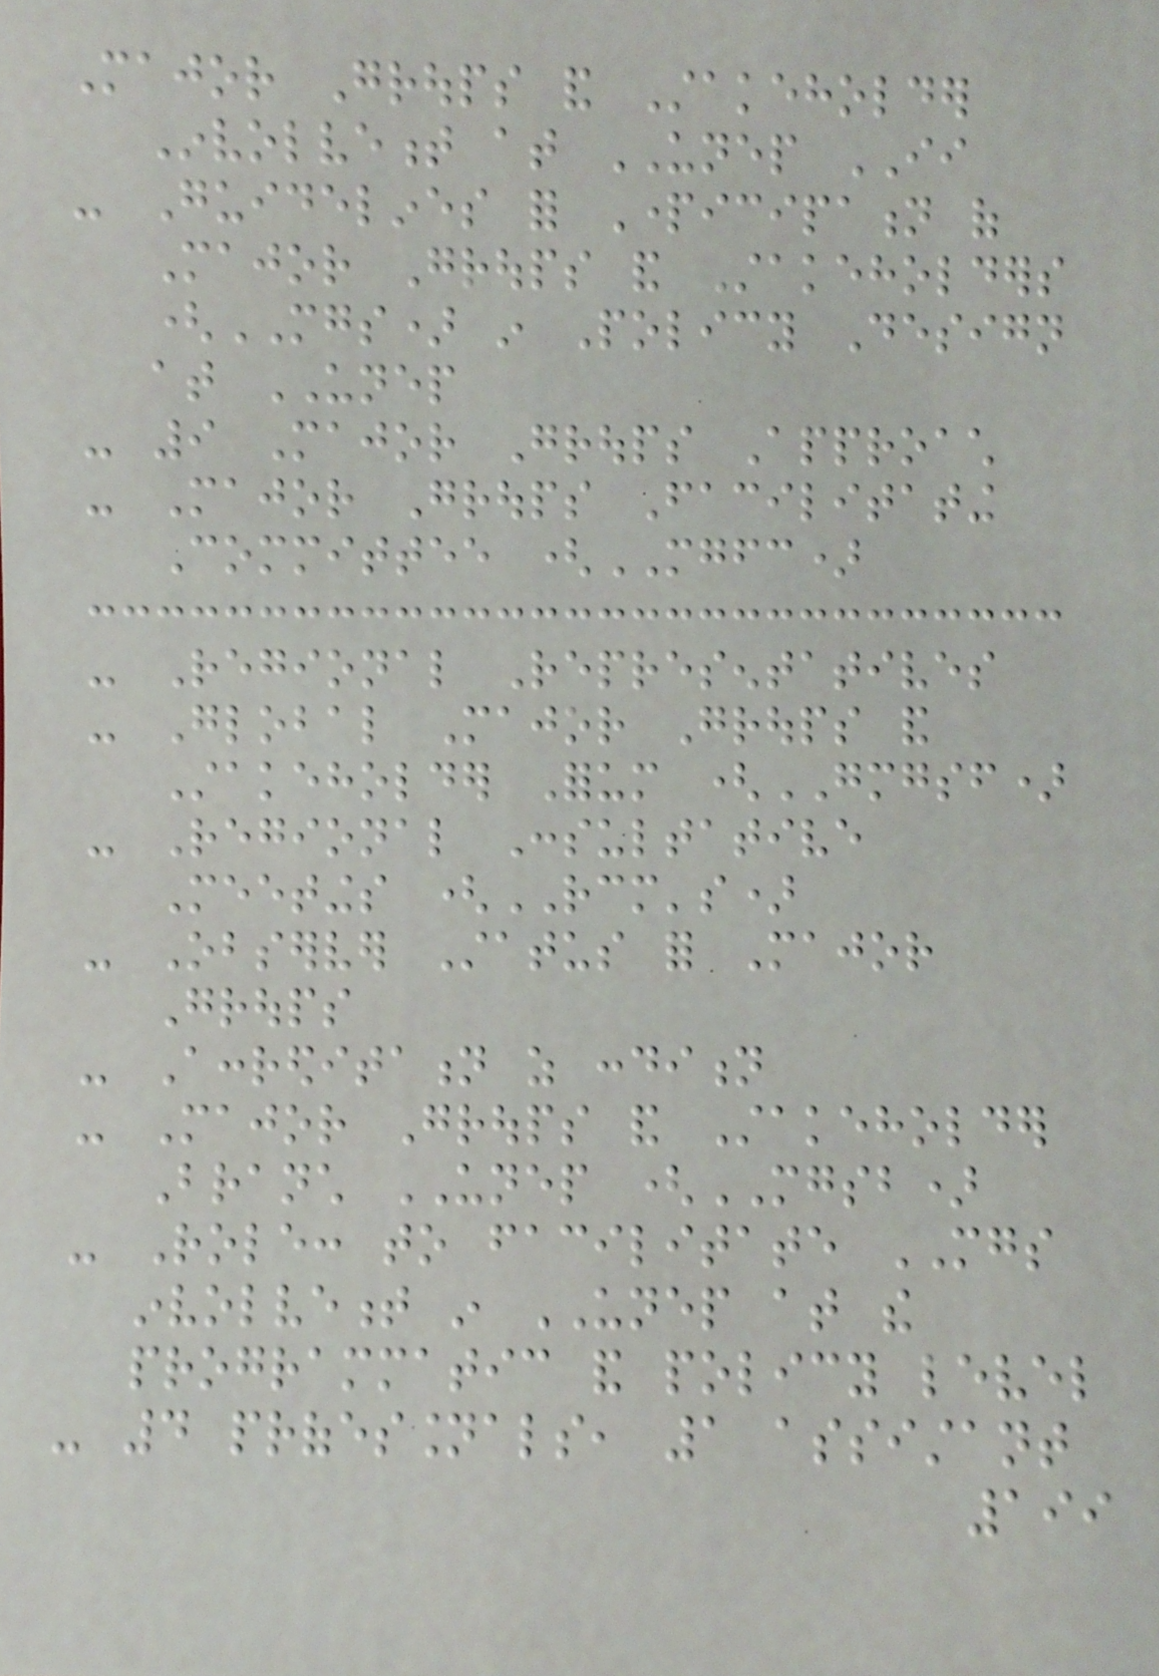Major Groups and Stakeholder
Involvement at UNEP II
- Guidelines for Participation of
Major Groups and Stakeholders
(MGS) in Policy Design
at UNEP
- 9 Major Groups Approach
- Major Groups Facilitating
Committee (MGFC)
- Regional Representatives
- Global Major Groups and
Stakeholder Forum (GMGSF)
- Regional Consultative
Meetings (RCM's)
- Observer Status for Major
Groups
- Accreditation as condition
- Major Groups and Stakeholder
Branch UNEP (MGSB)
- Role: to facilitate MGS
involvement in UNEP at the
programmatic and policy level
- 4 professionals, 1 assistant
199
